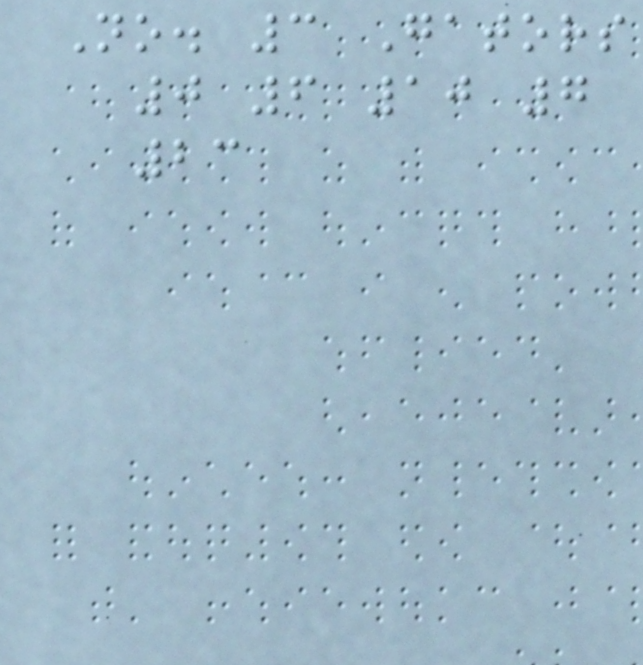No. 3 Gators
0 6 10 7
23
